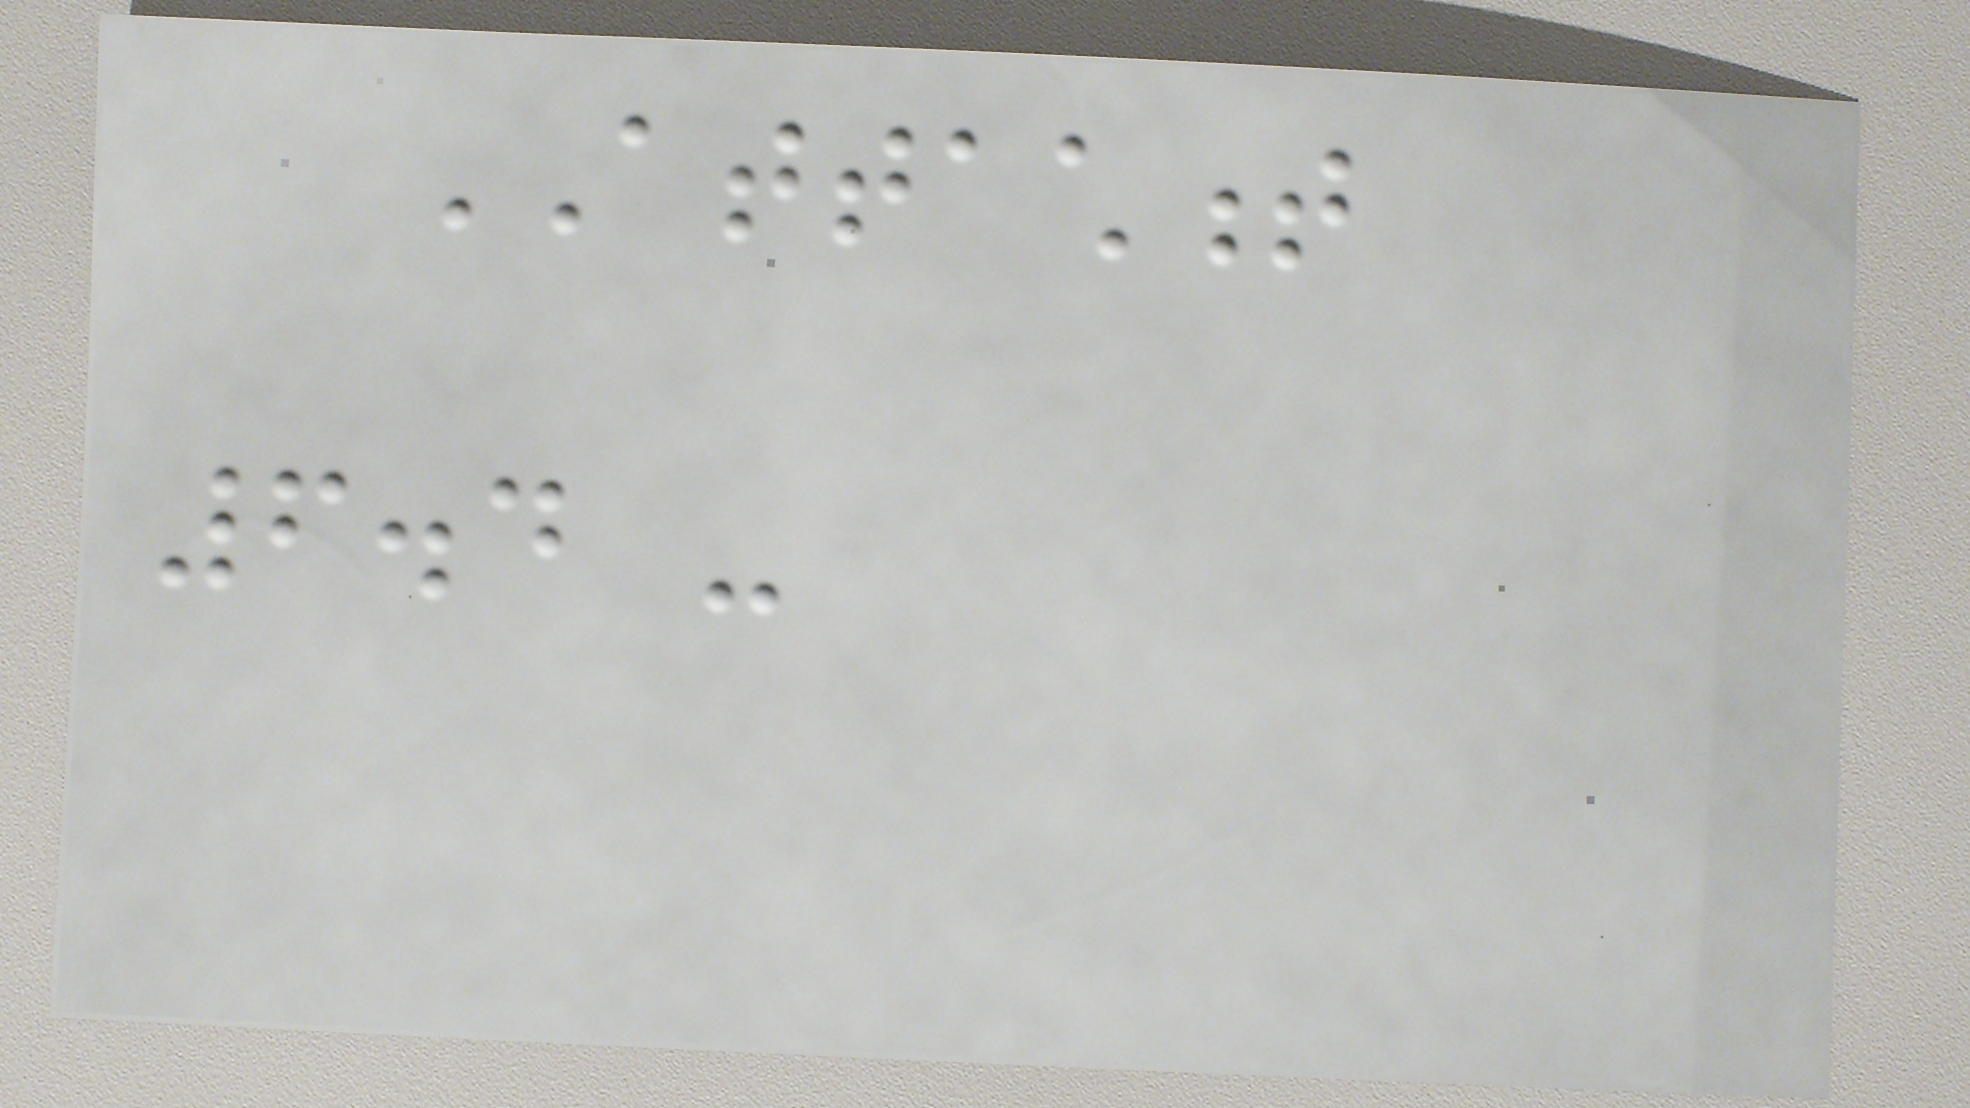ATTACHMENT
6.4 -
